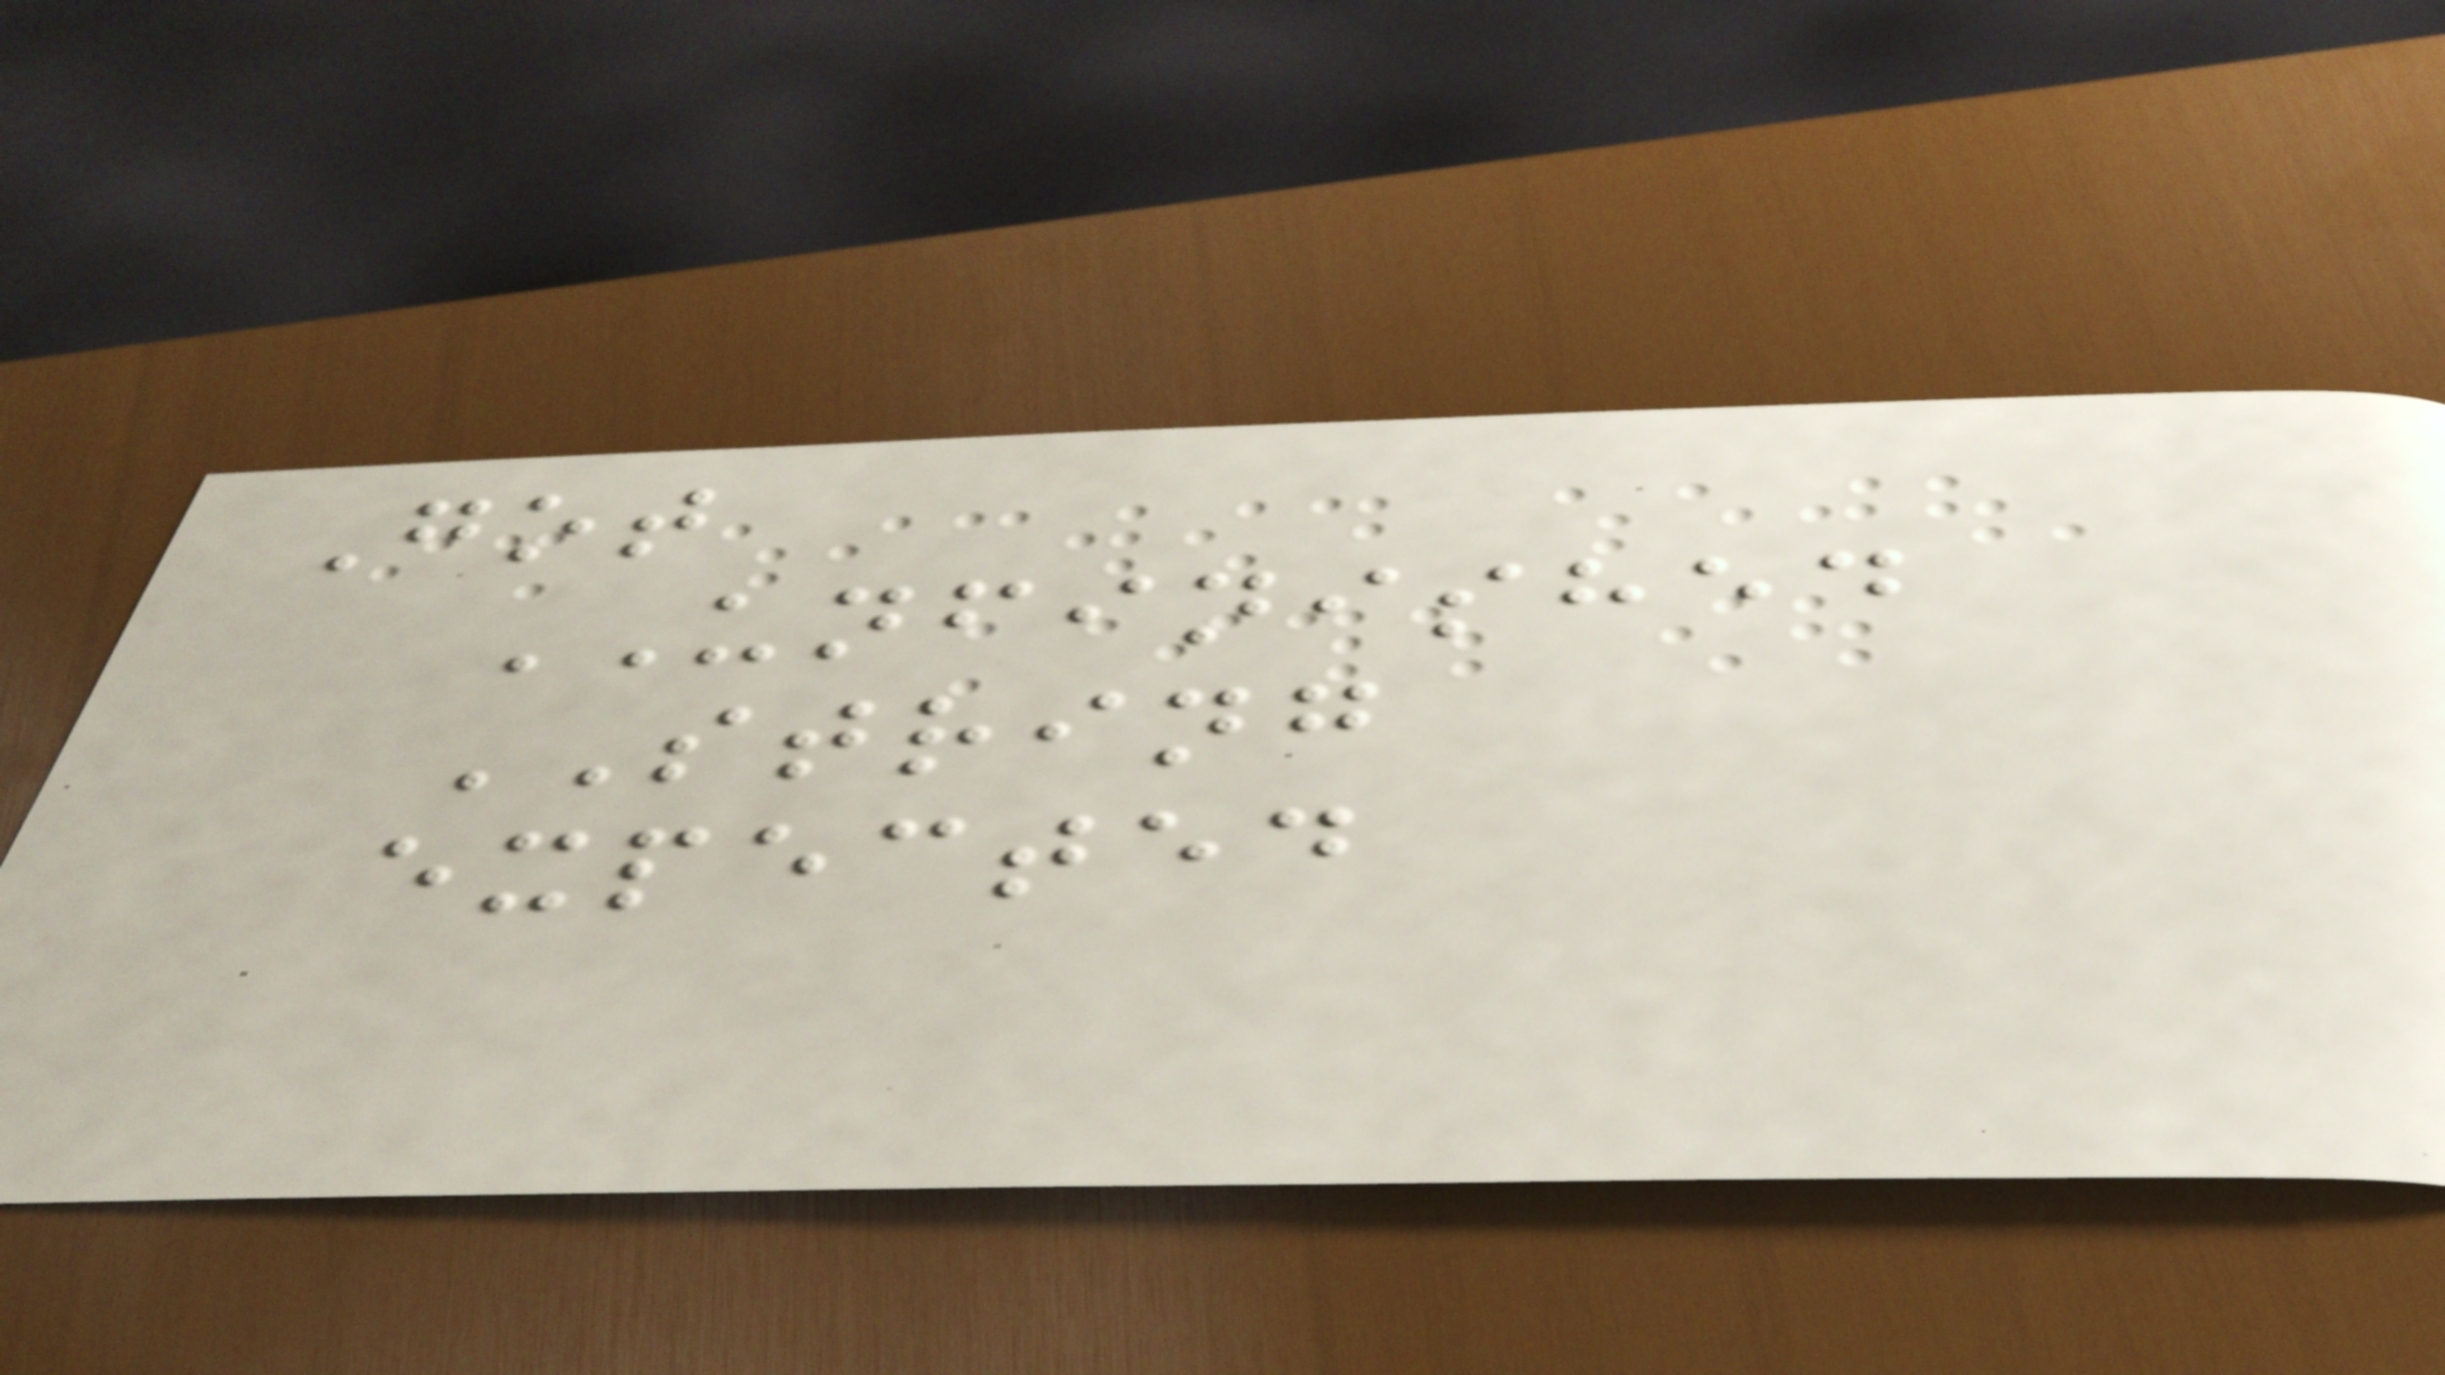Got
UNFINISHED
STRING
expected
